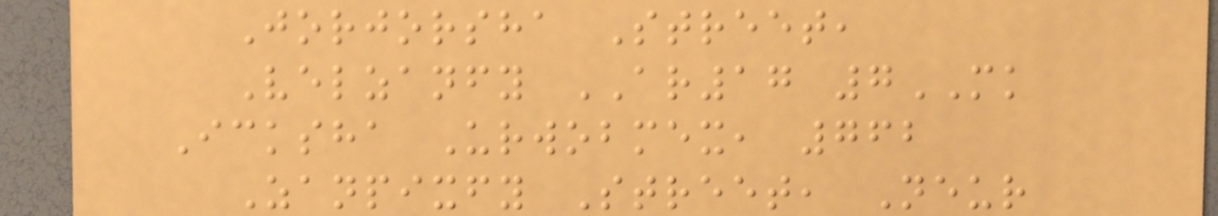Jorjorsha Street,
Velzanfy AR17 7MK
Icksha Urwobmex, 762
Zanpixfy Street, Neur
